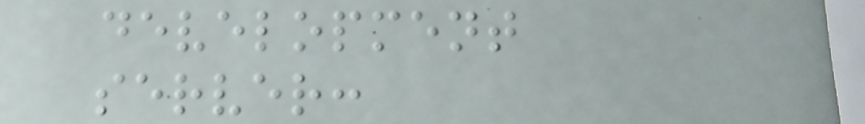development
server:
